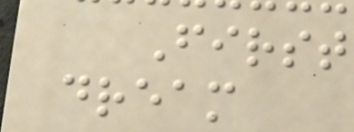First
dream
